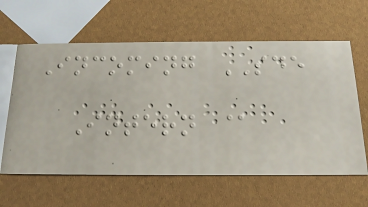Incoming SDE
Intern @
